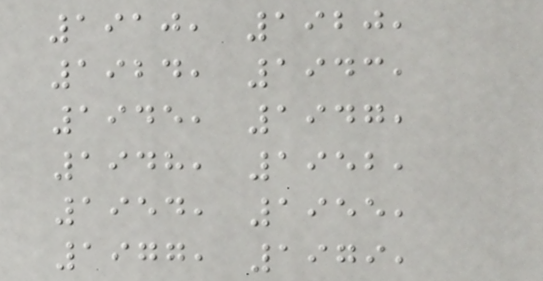1910, 1920,
1924, 1943,
1945, 1947,
1948, 1952,
1954, 1955,
1977, 1979,
